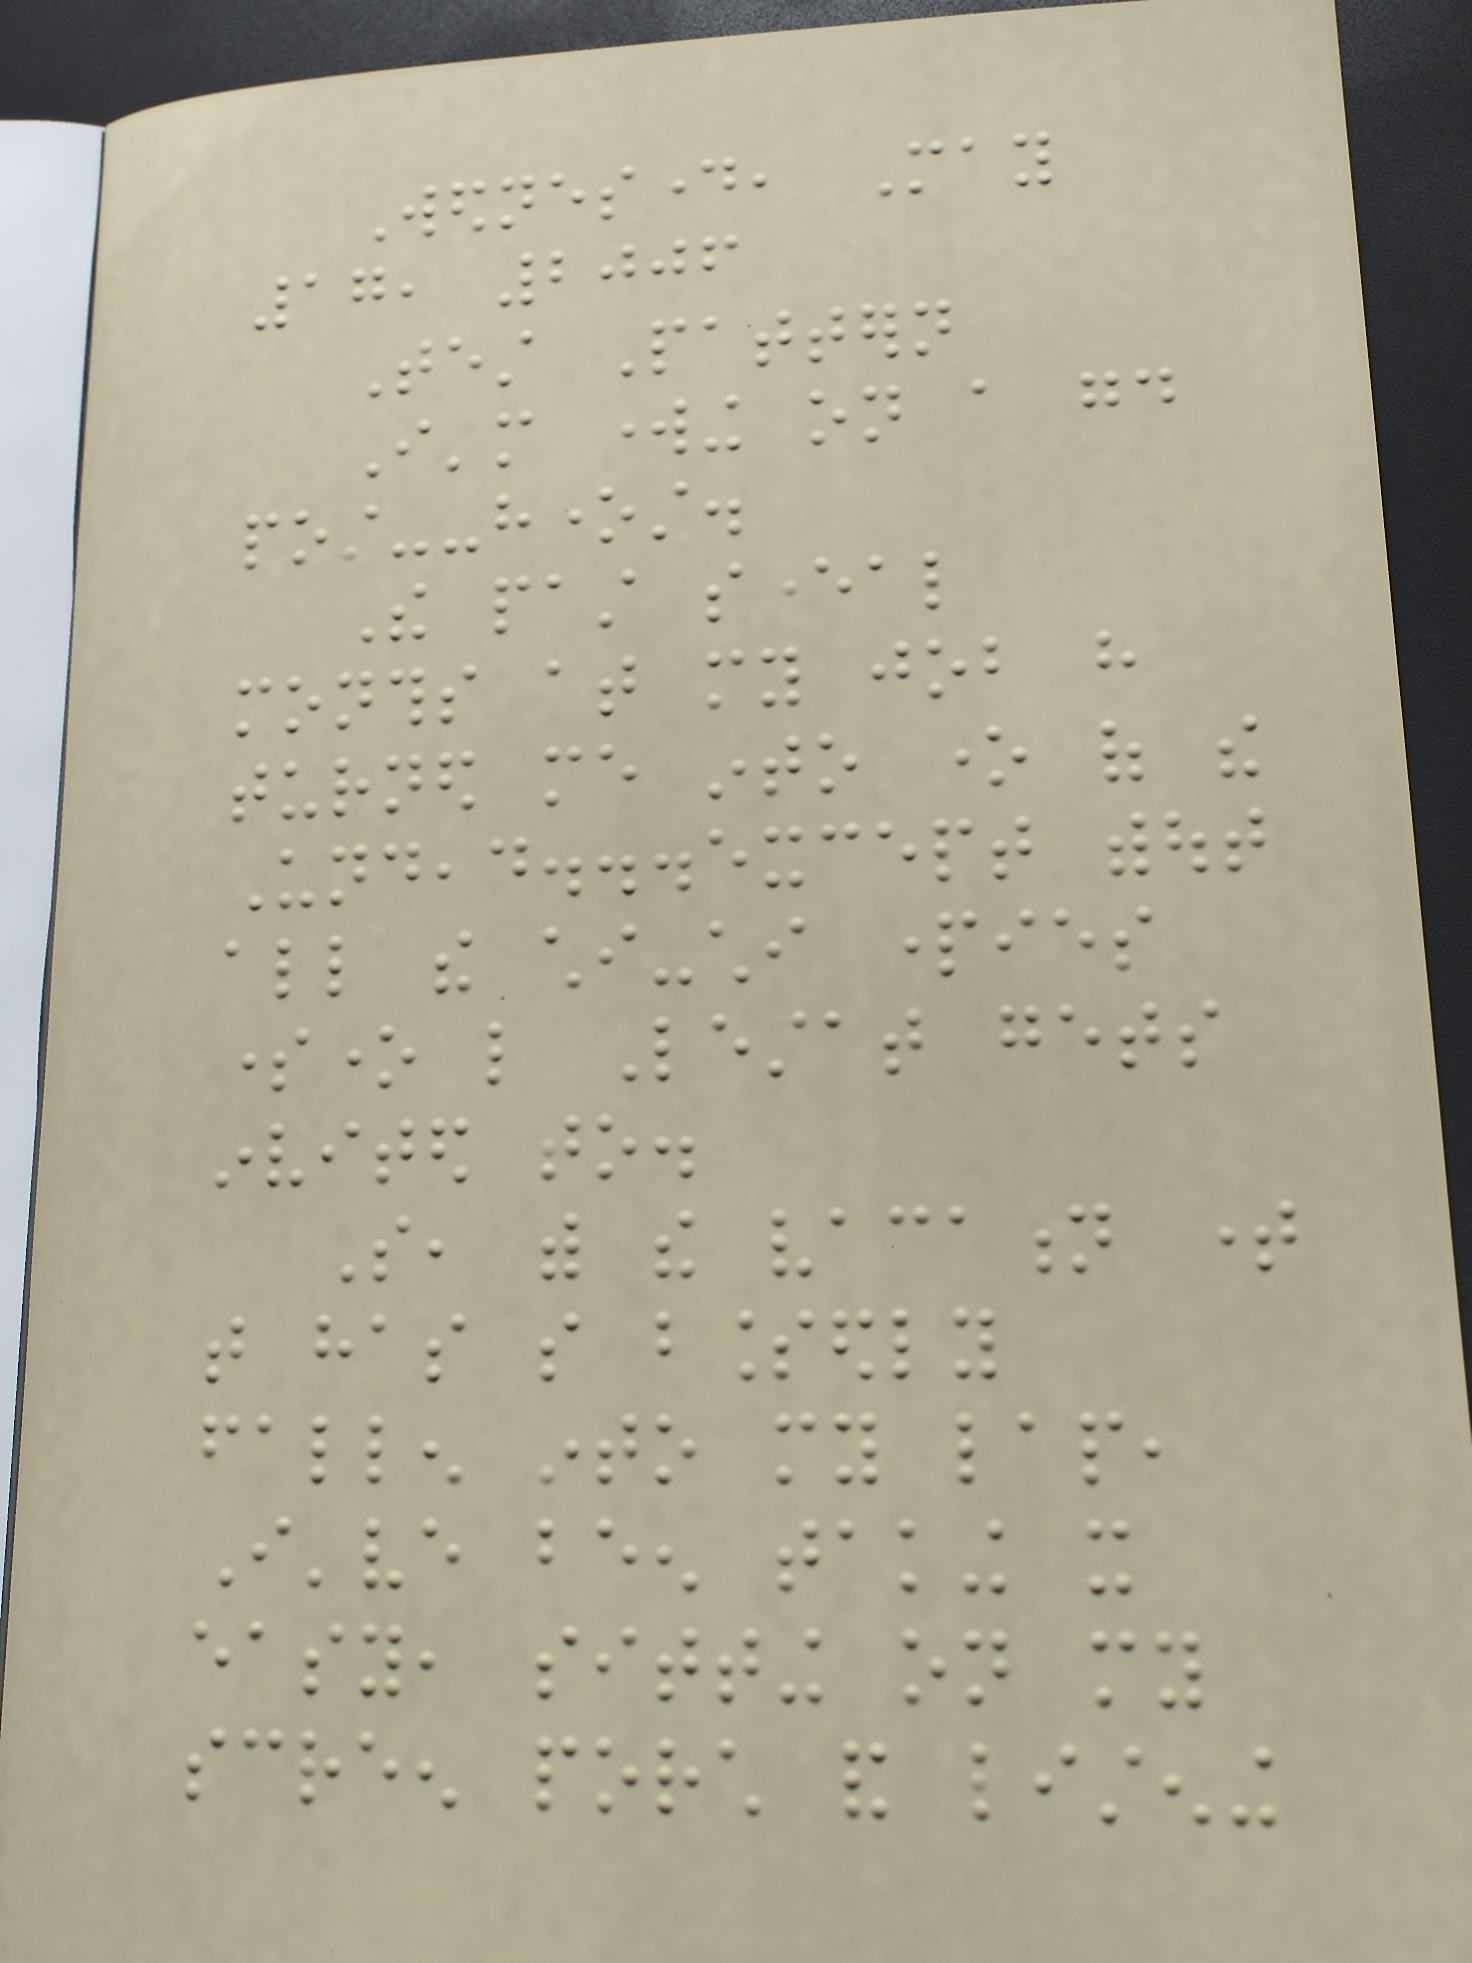Wednesday, May
17, 2006
Test Pattern
I'm working on a good
post--honest.
The past several
months at my job have
turned me into one of the
Undead...except without
all the chi-chi parties
someone like Lestat gets
invited to.
So, with the vacation time
that has so blessedly
fallen into my lap,
I've been taking it
easy, sitting on my
screen porch and listening
